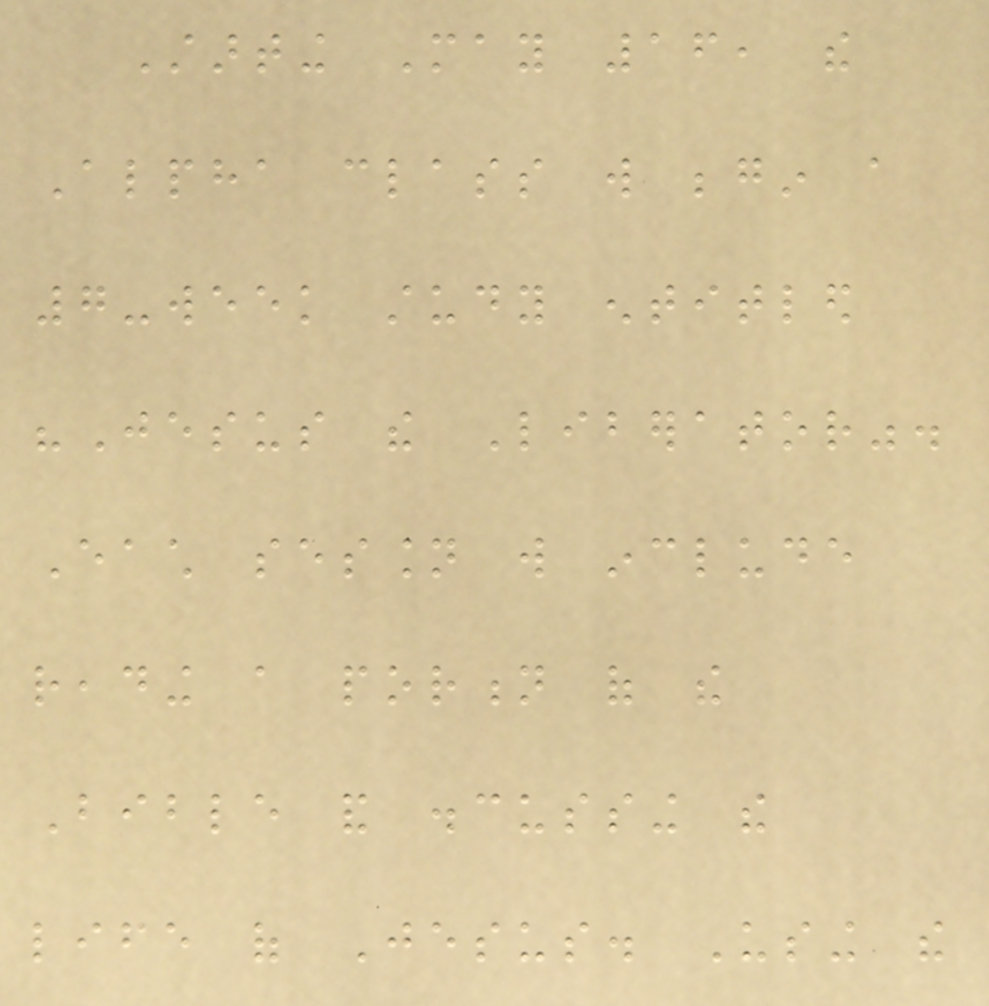Starting May 16, the
Alpha class will begin a
7-week study entitled
"Jesus the Liberator".
Each session will include
reading a portion of the
Bible and discussing the
life of Jesus. Using the
